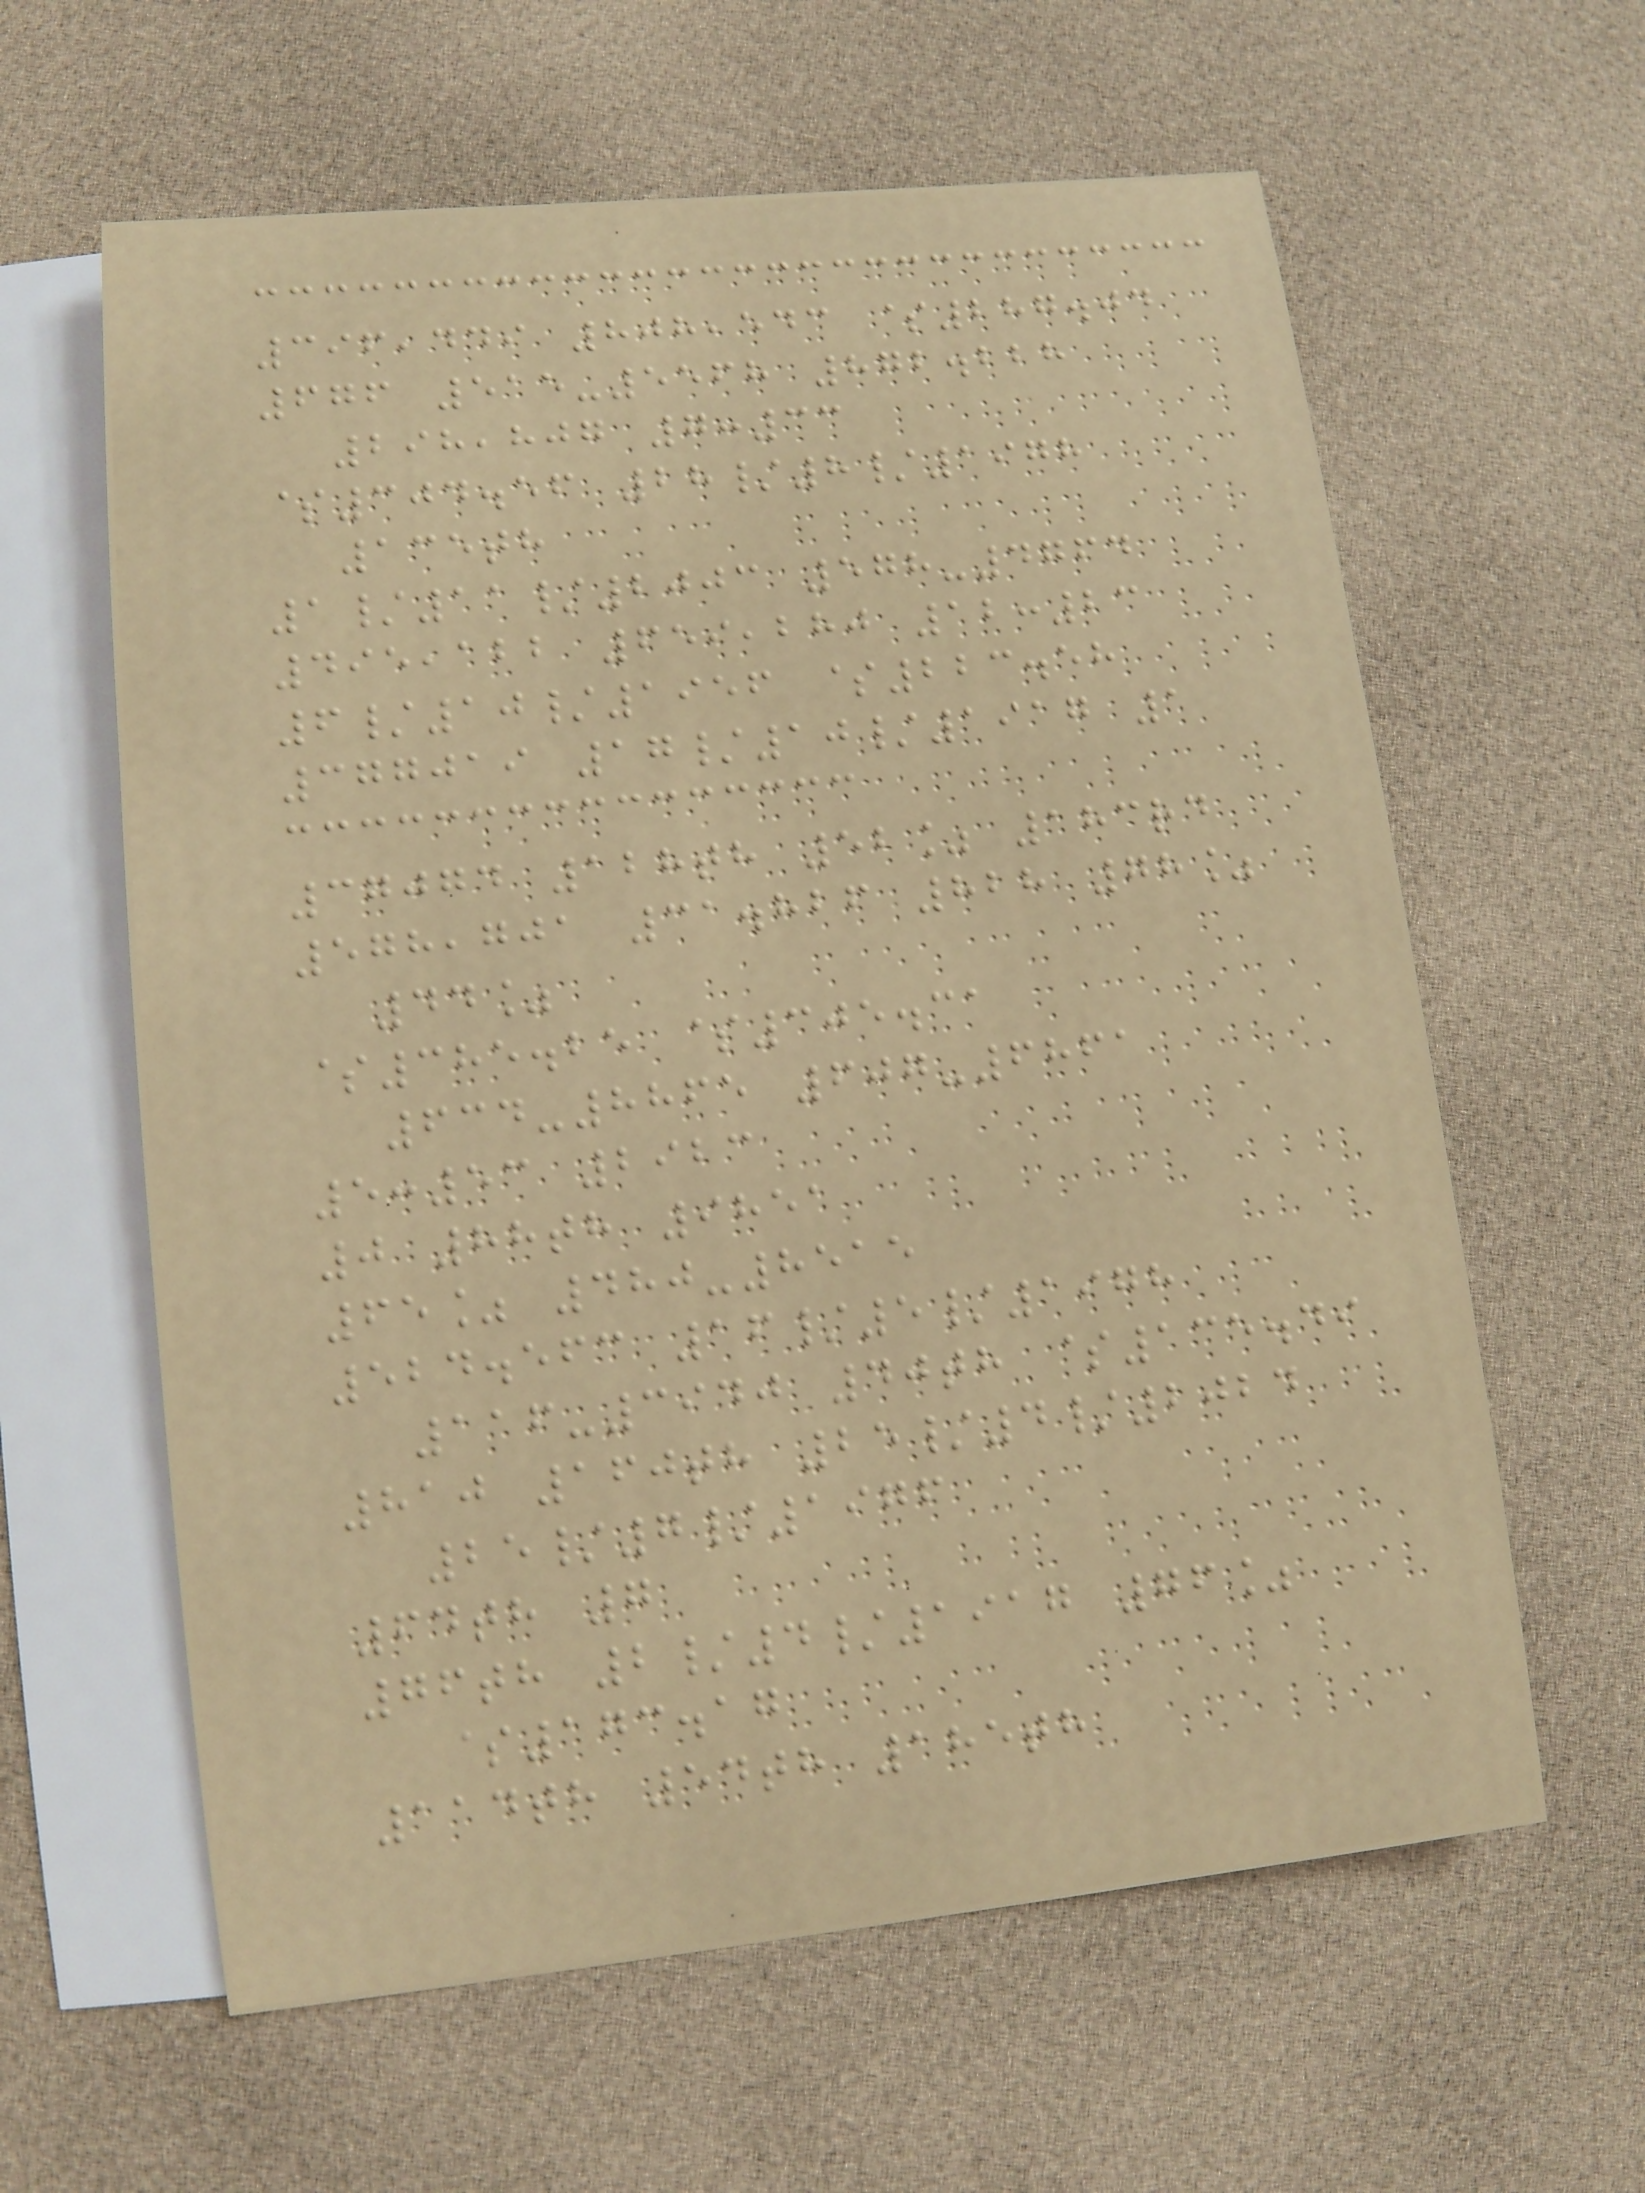396,449 808,543 $287.04
676 515-5568 872.228
298,807 7:33
$304.56 28/8/1978
135th
1/11/2003 578-4764
495,122 659,280 12:23
6/10/1956 $223.58
377019 17/10/1917 1
37074 128th 52% 183rd
578,701 31.826 828 78%
44%
$385.25 $305.31
634-8865 607-6861
5:53 2923
0 88th 9851
65% 480-8515
524.563 16/5/1978
116-3940 40th $135.49
810 160th 25/4/2024
25/7/1976
64th 7
76th 2/4/1917 76%
$173.17
114th 54th 185th
